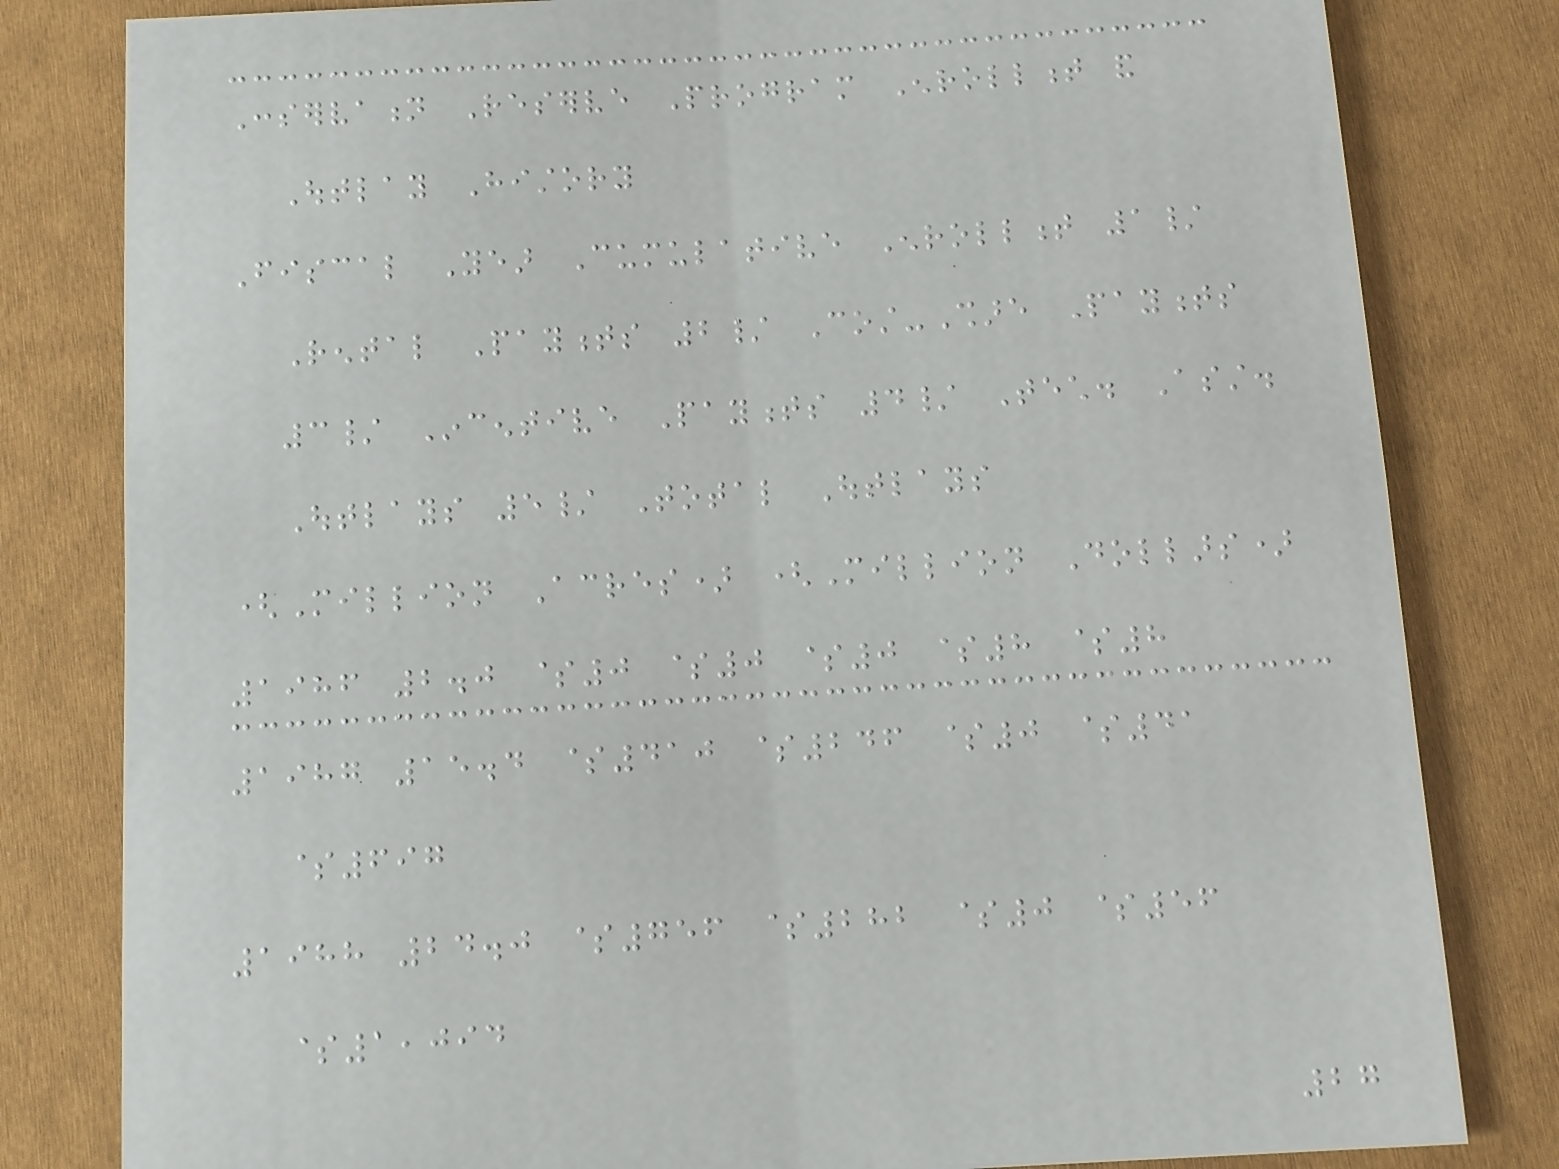Conservation Reserve Program Enrollment and
Outlay History
Fiscal Year Cumulative Enrollment 1/
Rental Payments 2/ Cost-Share Payments
3/ Incentive Payments 4/ Tech. Asst.
Outlays 5/ Total Outlays
(Million Acres) (Million Dollars)
1986 2.0 $0 $0 $0 $8 $8
1987 15.4 $410 $246 $0 $41
$697
1988 24.0 $756 $282 $0 $56
$1,094
27
